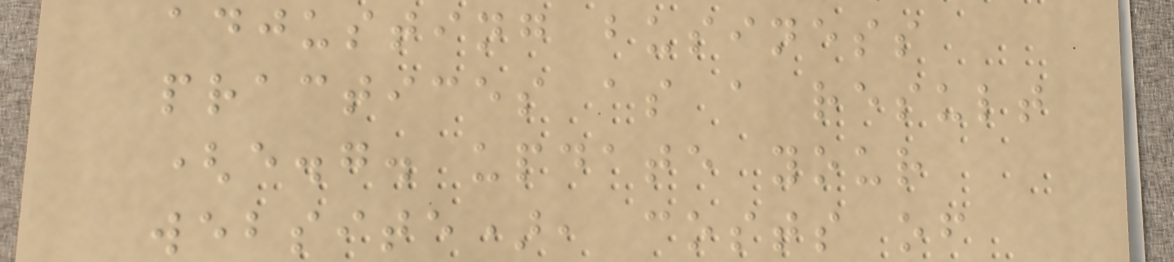adjusting business
practices as a result
(e.g. update your
website), costs of
